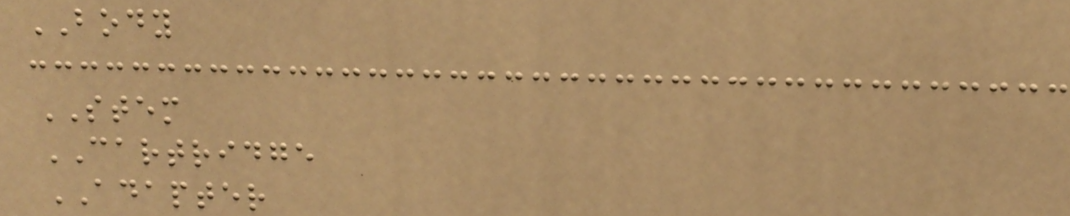BODY
STEM
CARTRIDGE
ADAPTER
